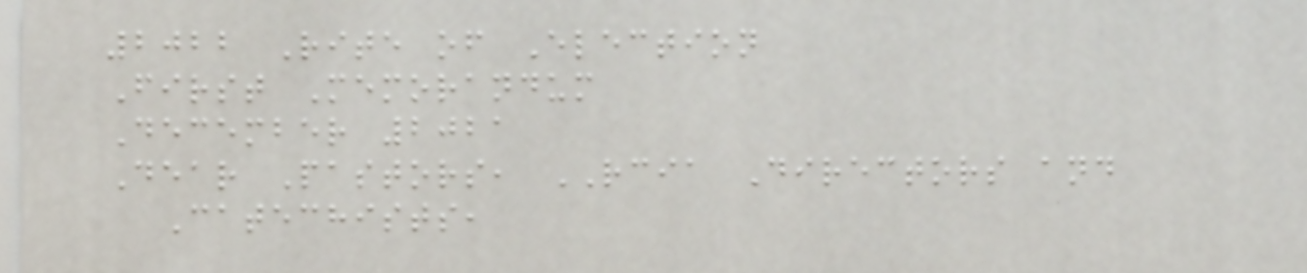2022 Rite of Election
First Memorandum
December 2021
Dear Pastors, RCIA Directors and
Catechists,
